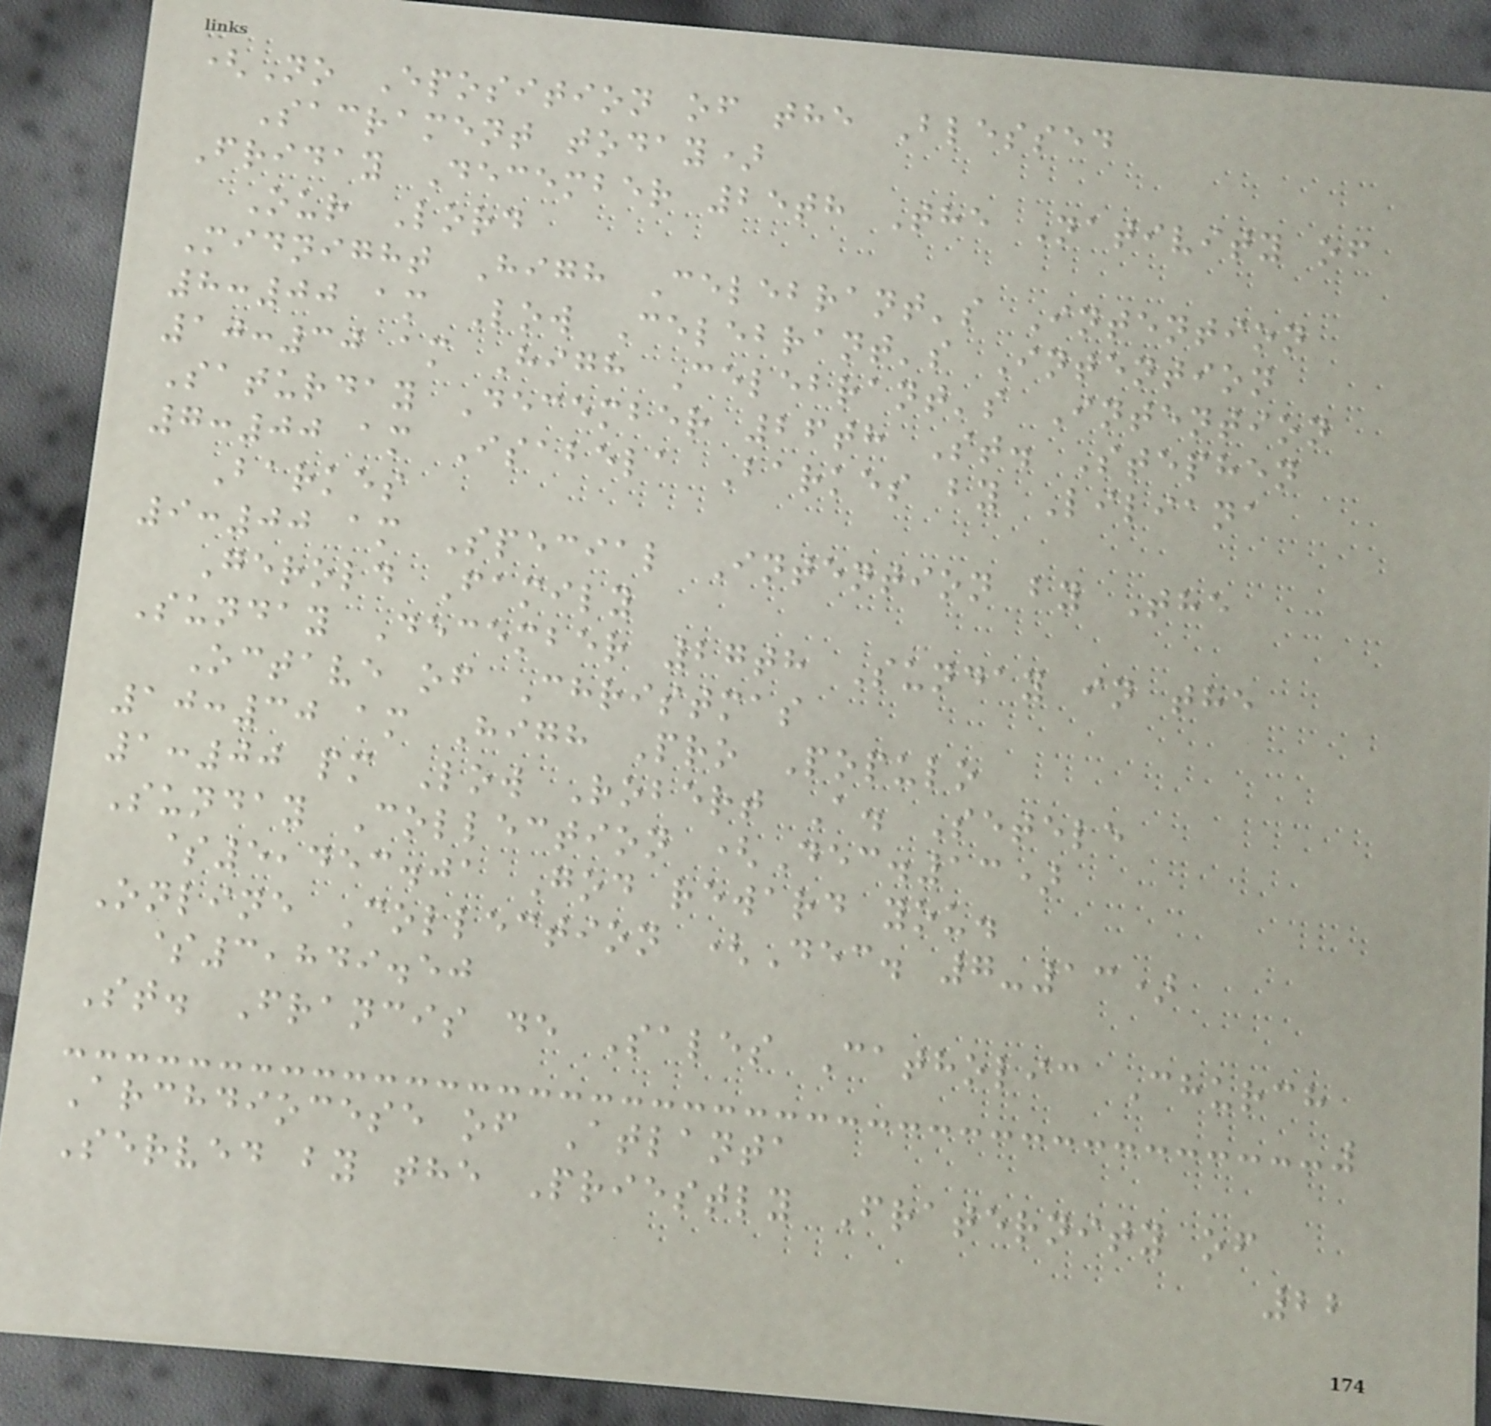(No Eposition of the Blessed
Sacrament today)
Friday December 25th The Nativity of
Our Lord
Midnight High Celebrant's Intention
8:00 am Low Celebrant's Intention
10:30 am High Celebrant's Intention
Saturday December 26th St. Stephen
7:00 am Isabela Barkes by Liliana
Barkes
9:00 am Special Intention by The
Gerold Family
Sunday December 27th Sunday in the
Octave of Christmas
10:30 am High Pro Populo
1:00 pm Low Robert A. Setele
Sunday Collection (Dec.13)
$5,453.01 God reward you.
Online Collection (Dec. 7-13)
$3,849.50
St. Francis de Sales Catholic Church
Archdiocese of Atlanta
Served by the Priestly Fraternity of
22
